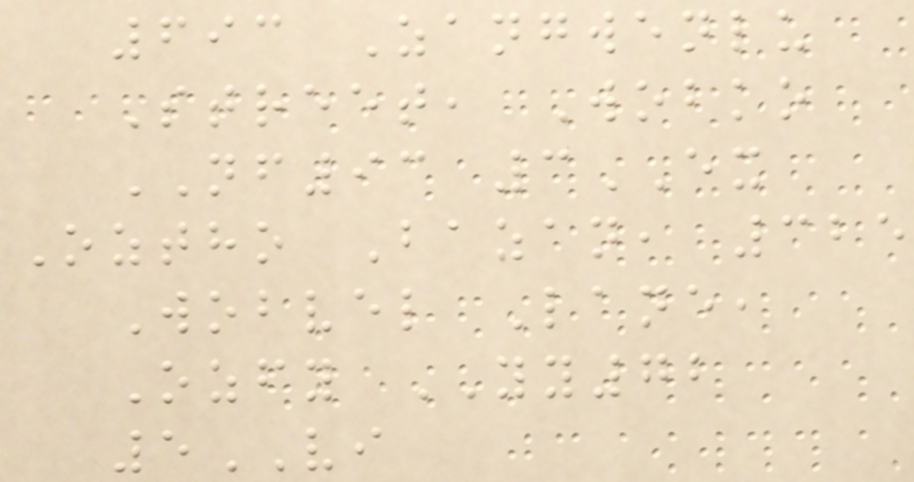693 Zangwenlu
Street, Wobko
NF93 3EX
Oztho Bazan, 325
Wobvel Lane,
Ozfy YY72
5VI
